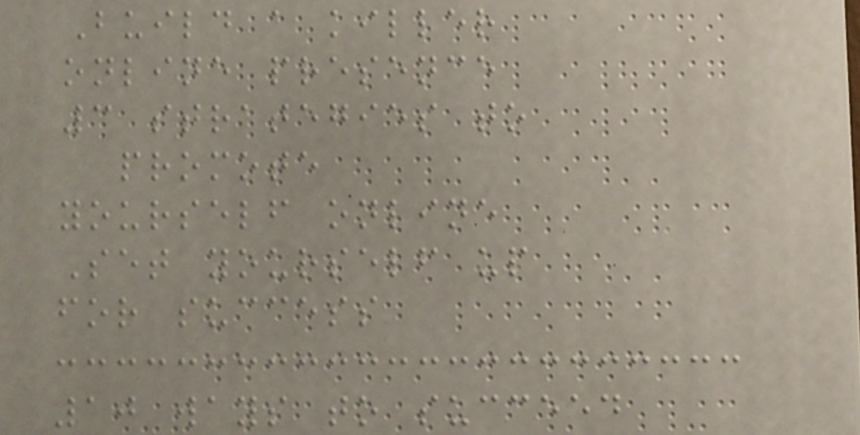Build a killer
online presence
3 strategies to
promote
yourself online
Set yourself up
for success
10 ways to succeed
